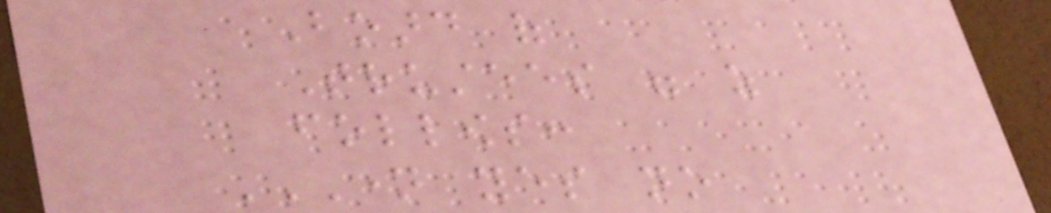Board of
Trustees were as
follows:
NAME YES NO
